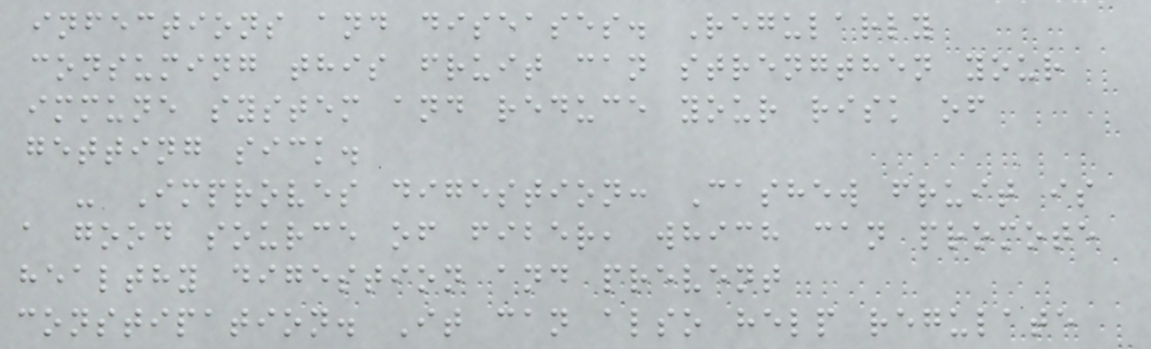infections and diseases. Regularly
consuming this fruit can strengthen your
immune system and reduce your risk of
getting sick.
- Improves digestion: Cashew fruit is
a good source of fiber, which can promote
healthy digestion and prevent
constipation. It can also help regulate
